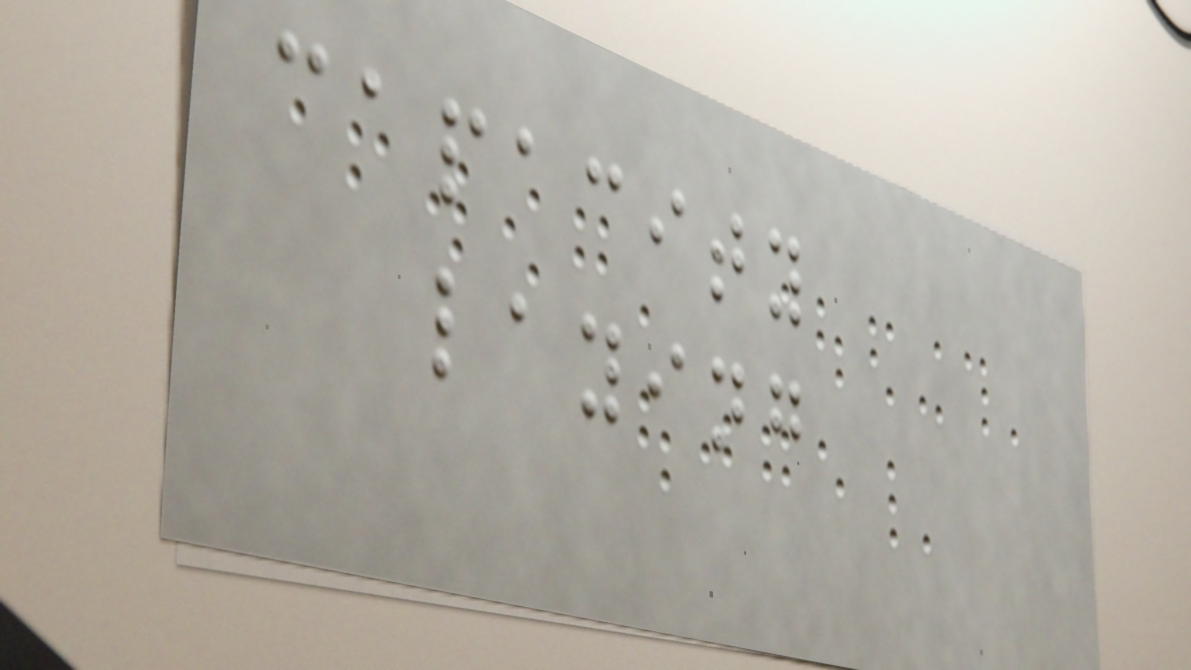capacity
laying
